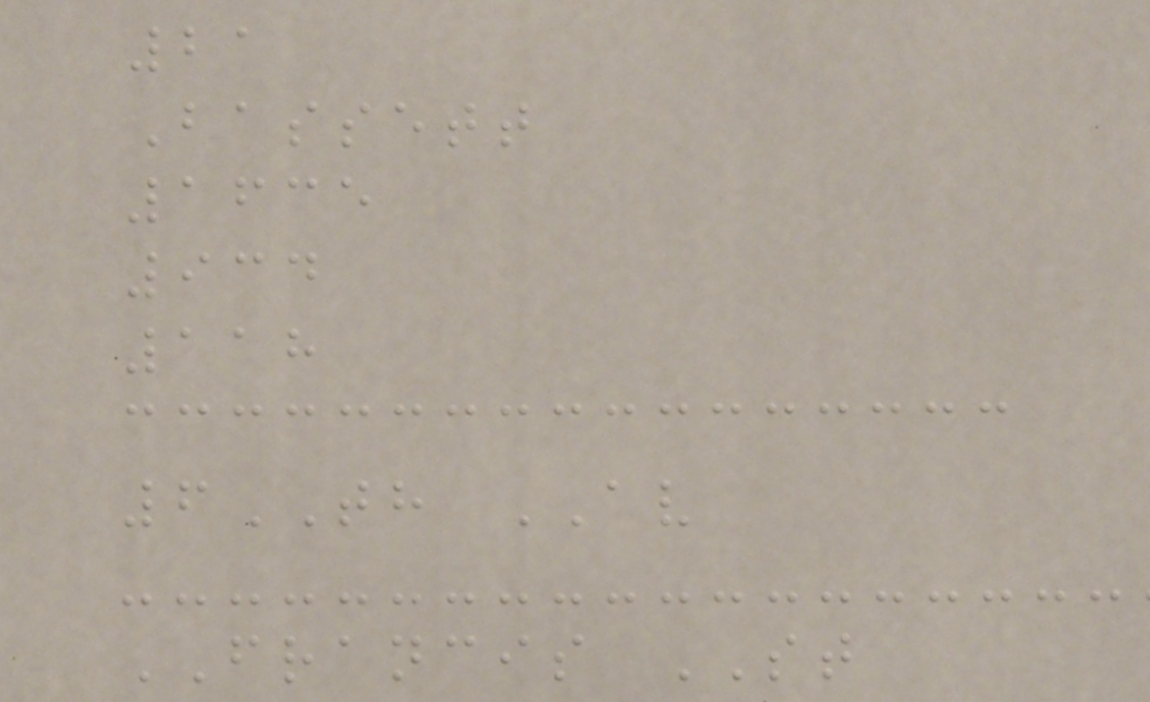21
Bassett
1635
934
118
6TH AV
FRANCIS ST
